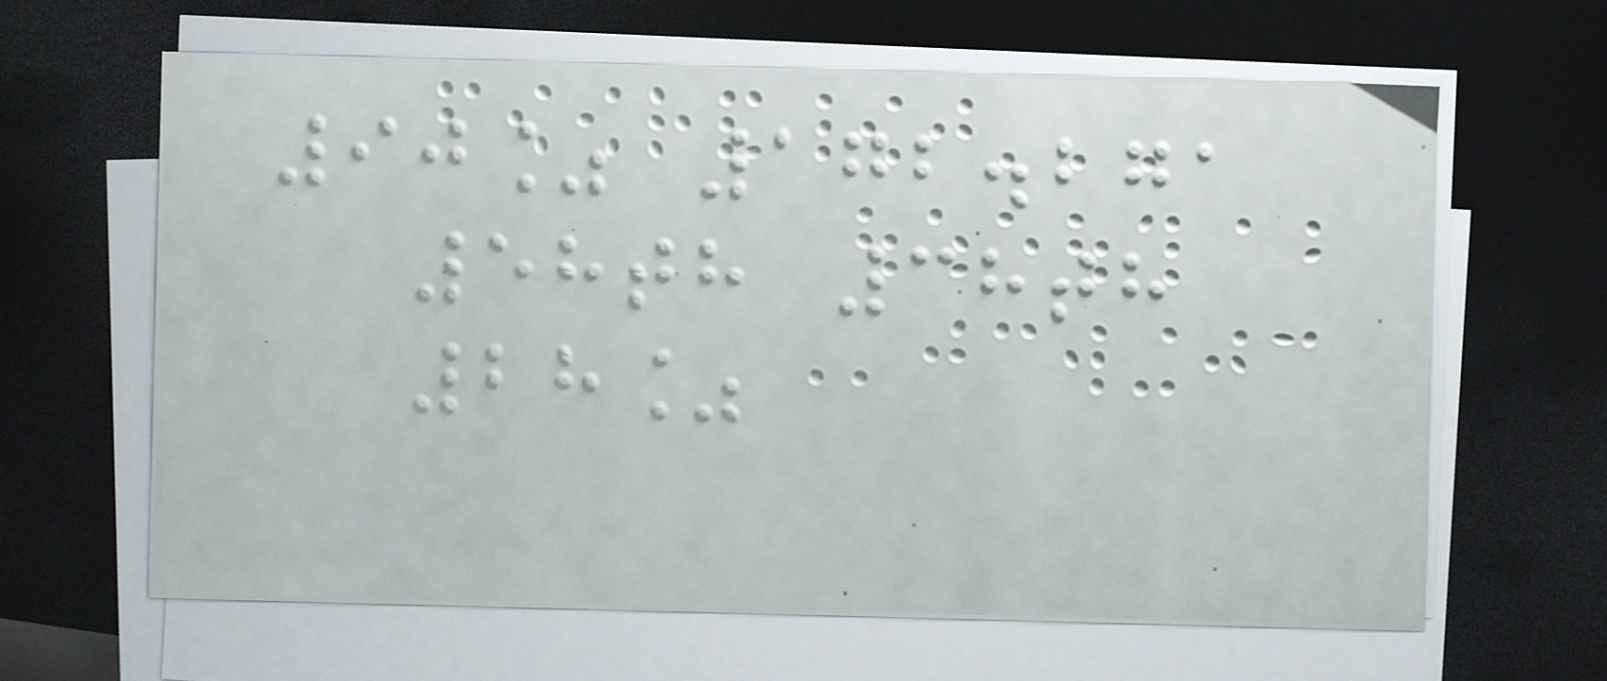90% 172.271
58th 38th
28%
